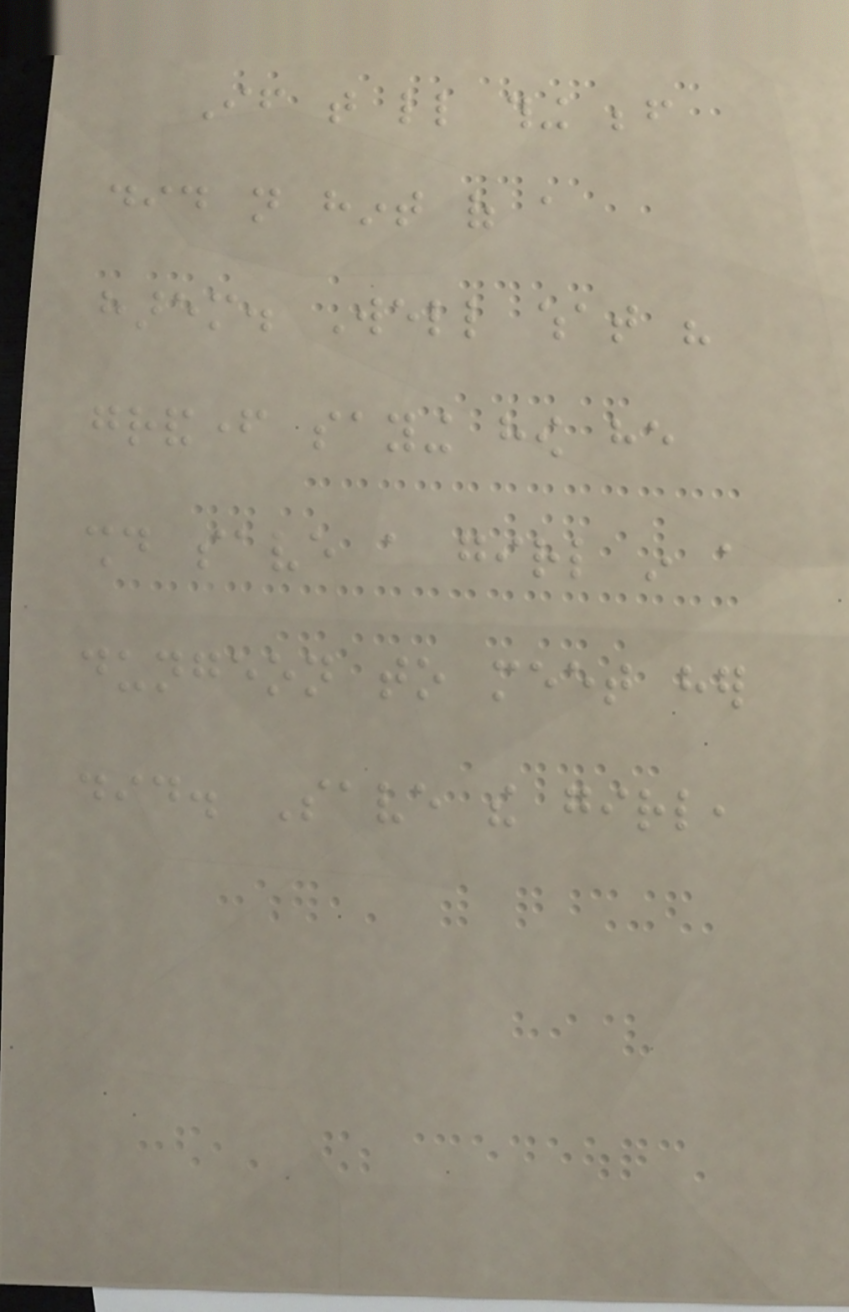If that little thing before
did not hint of a
harem. Well what his
grandfather saying how he
should save a girl in a
dungeon to meet her
did. Save the girl,
